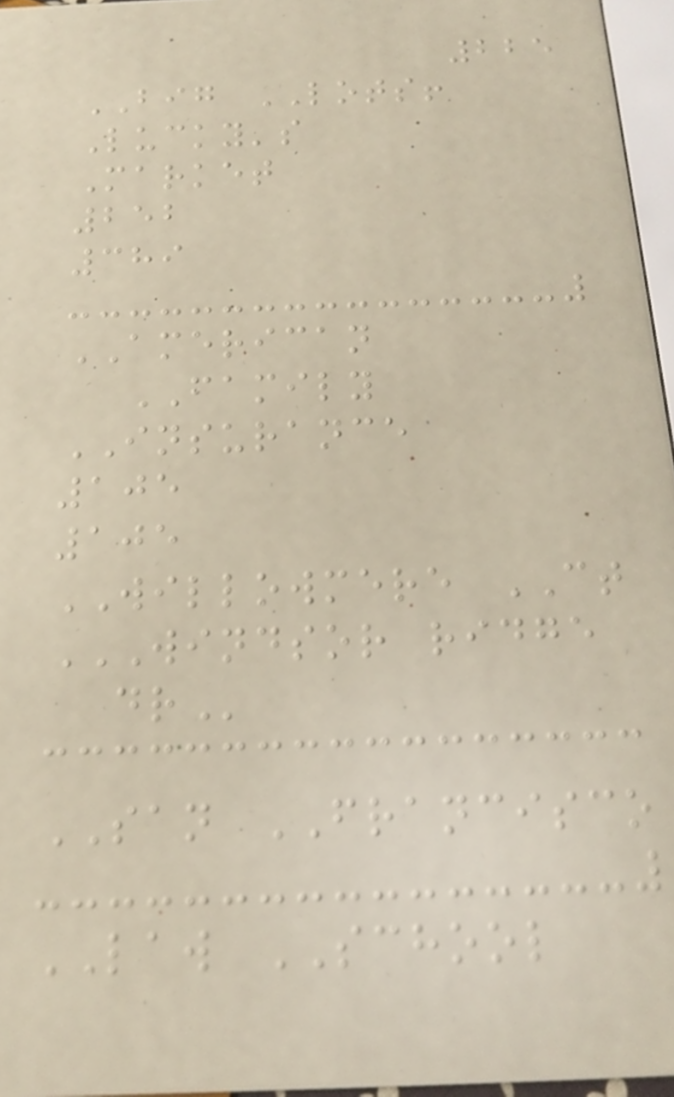225
BIG LOTS!
Lucky's
Market
252
389
AMERICAN
FAMILY
INSURANCE
105
105
WILLOWMERE CT
WINDSOR RIDGE
DR
SAN FRANCISCO
LAW SCHOOL
